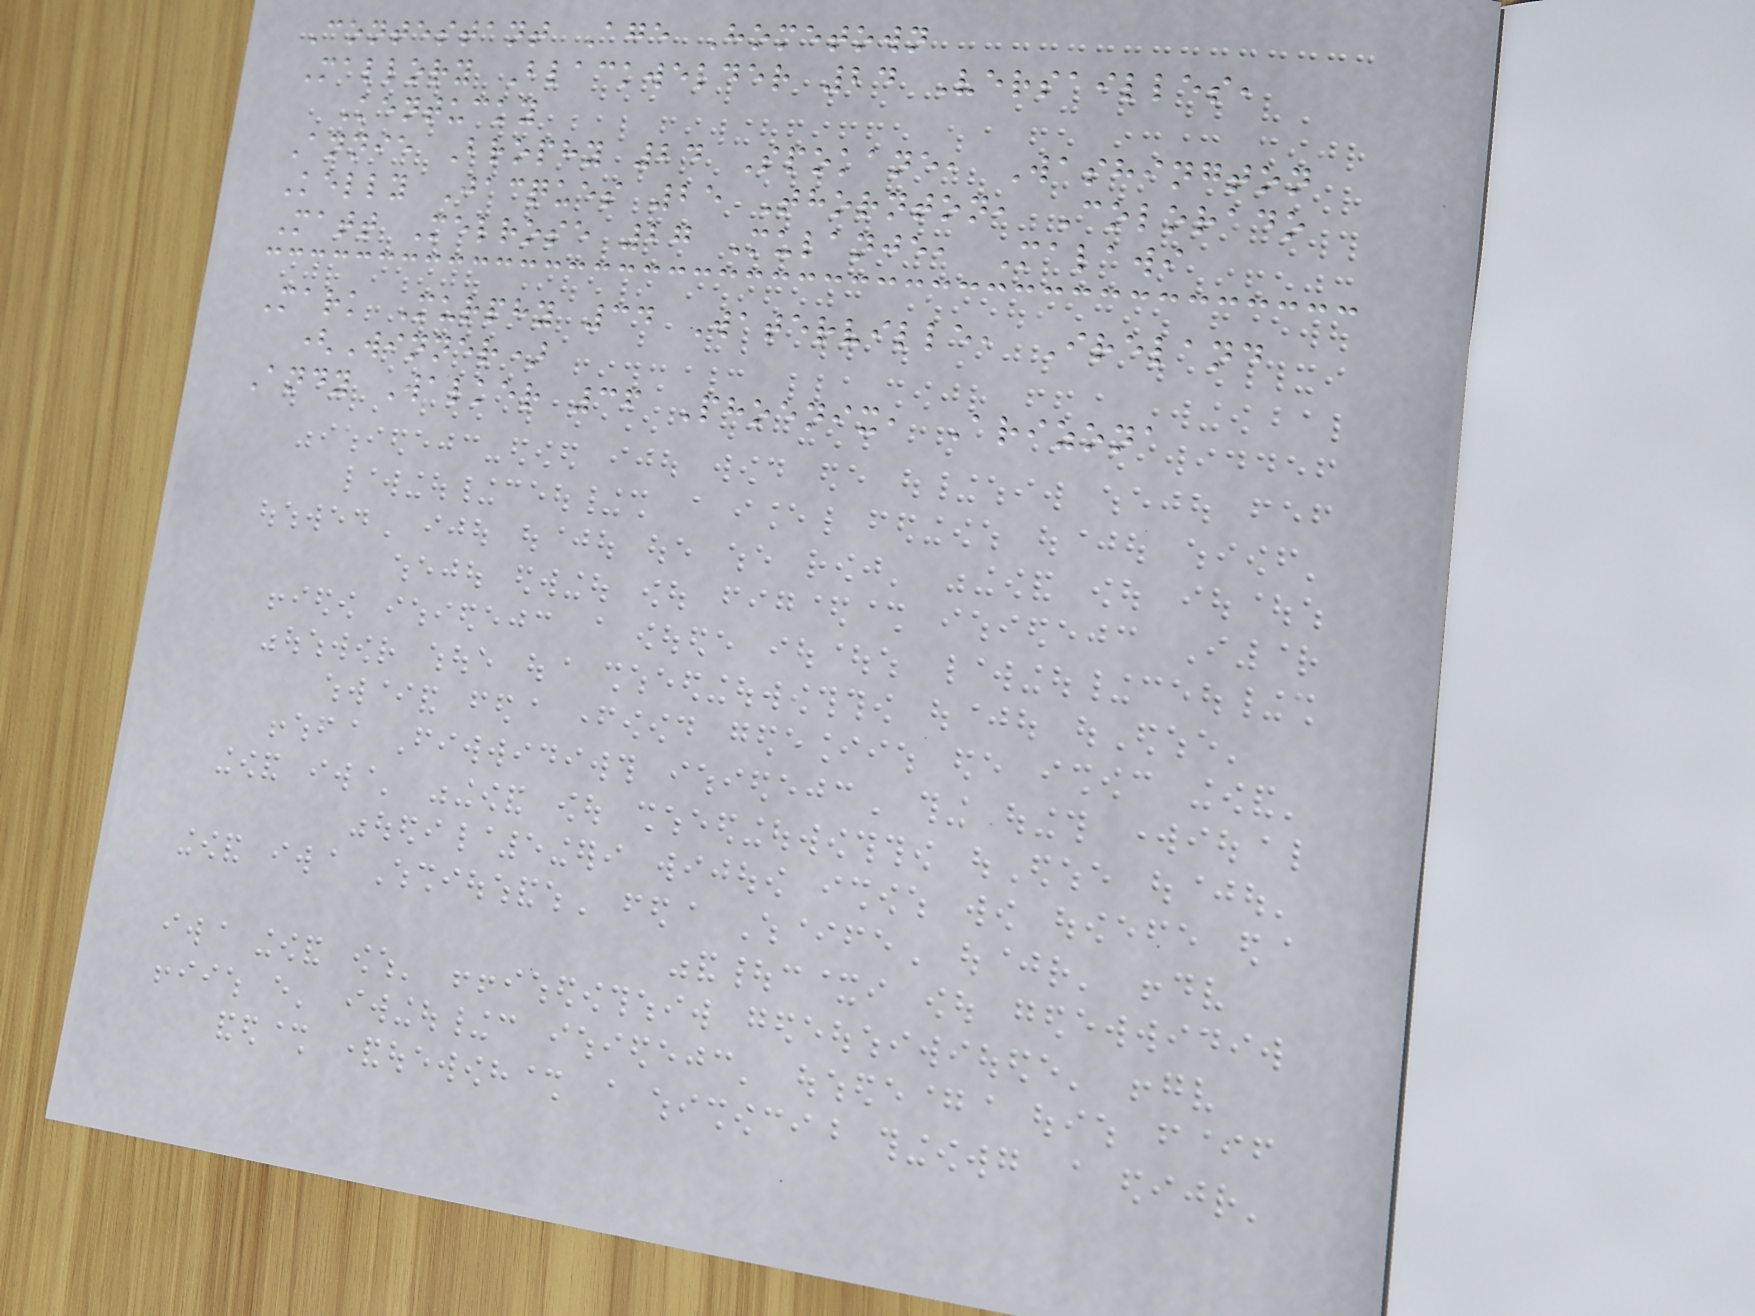Contestant Age Hometown
Mallory Blackwelder 24 Versailles,
Kentucky
Annie Brophy 24 Spokane, Washington
Kelly Jacques 25 Thornton, Colorado
Matt Melrose 27 Mulanje, Malawi
Mark Murphy 34 Waterville, Ireland
(Winner)
Andy Walker 36 Phoenix, Arizona
